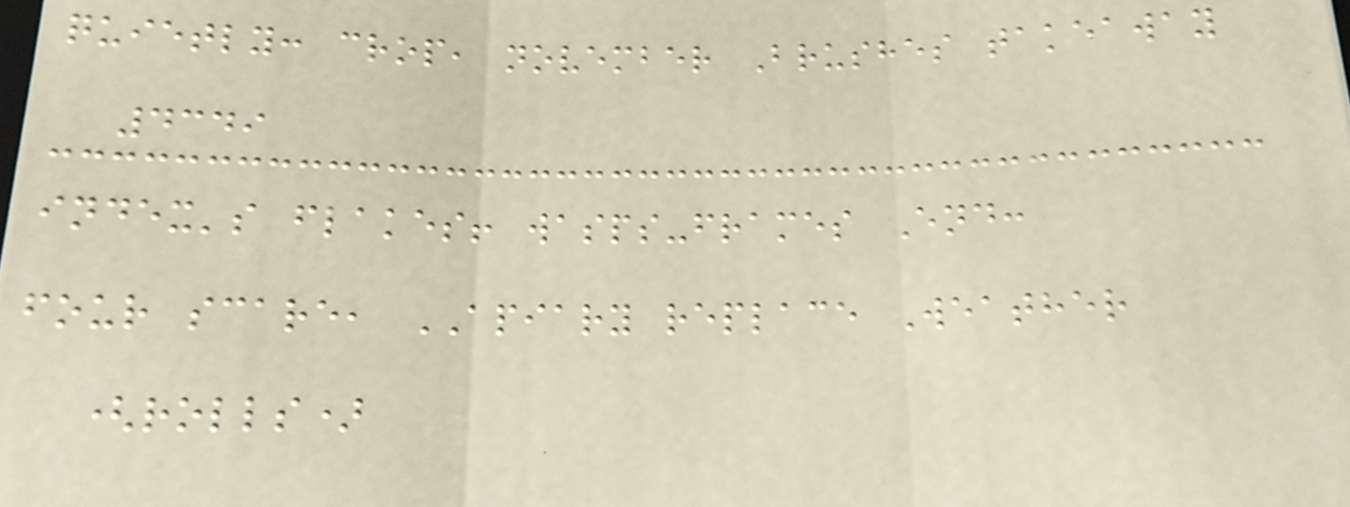quietly: crop, november Brushes takeaway
4349
index's flakes! wasps-frames End:
four scare, APIARY replace Weather
(rolls)
